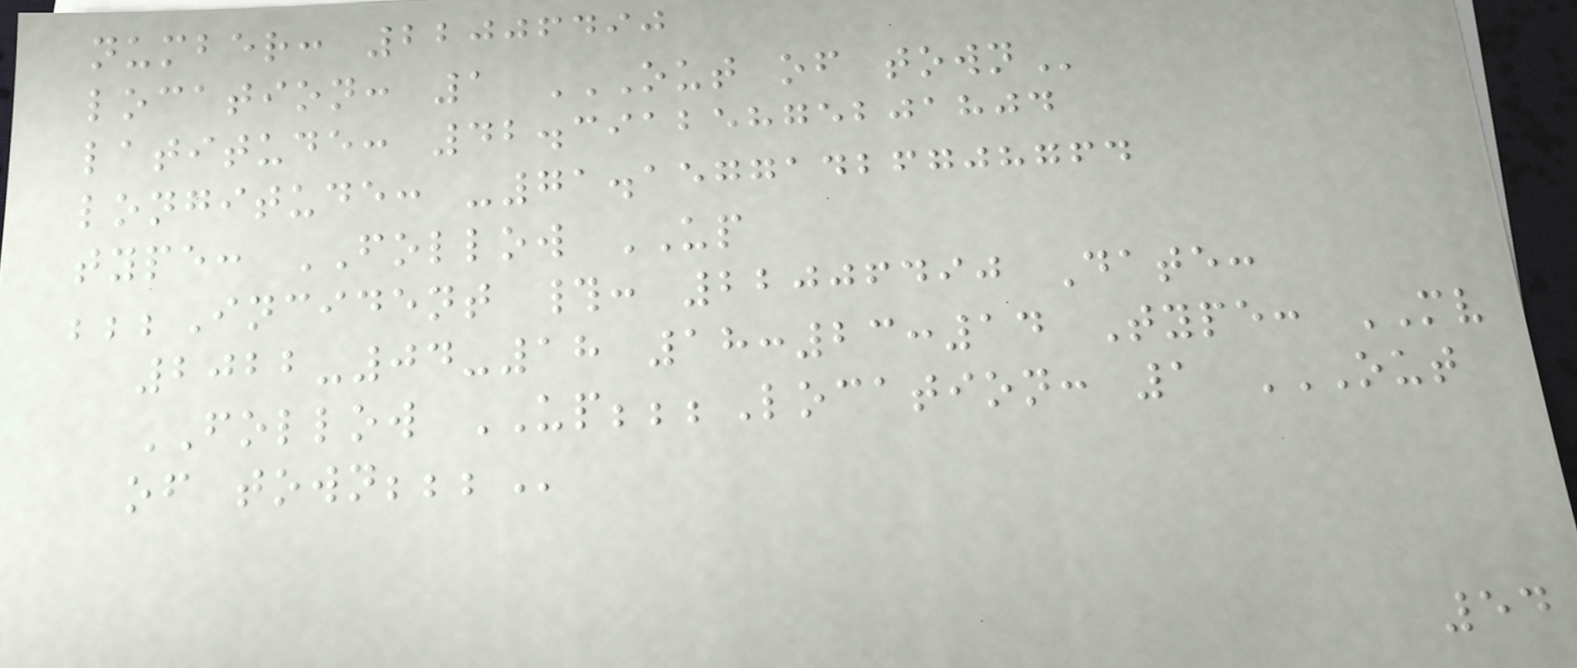number: 22006490
location: 1 OUT OF TOWN
latitude: 42.39125875201804
longitude: -71.15771426708764
type: FOLLOW UP
;;;Incident #: 22006490 Date:
2022-04-18 18:23:14 Type: MV
FOLLOW UP;;;Location: 1 OUT
OF TOWN;;;
54
